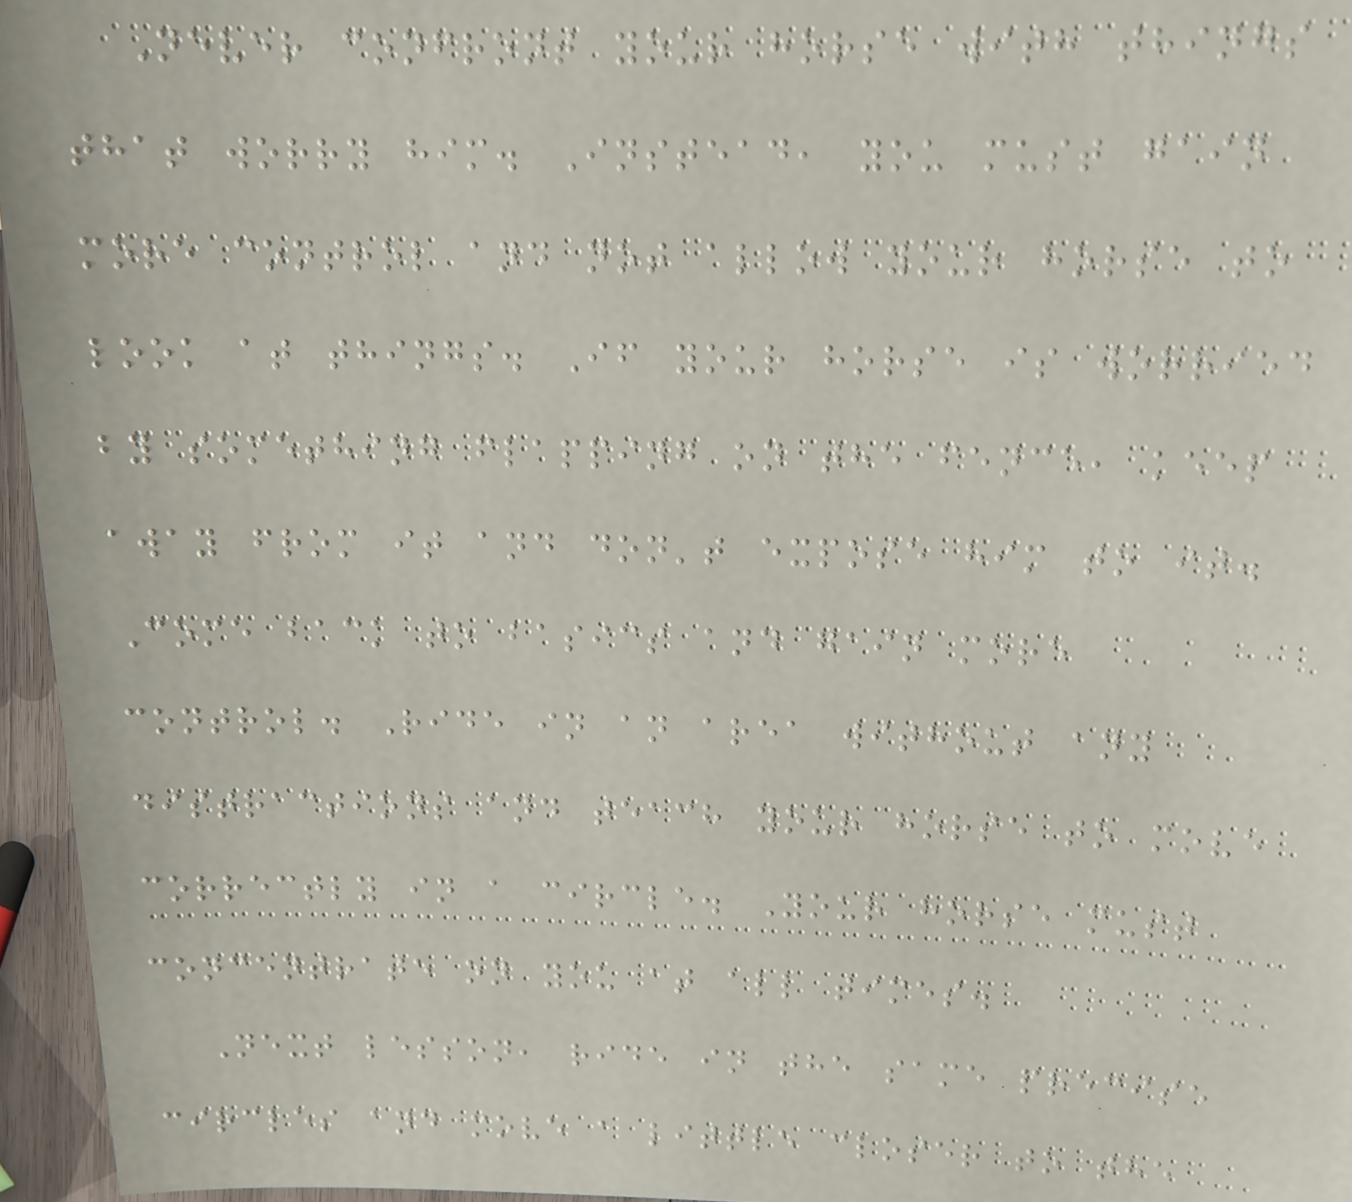Never confront your horse with things
that worry him. Instead, you must gain
more control and not allow your horse to
look at things. If your horse is worried
by something flapping on the fence, keep
away from it and don't expose him to it.
Come back to basics and gain more
control. Ride in an area without any
distractions and teach your horse to move
correctly in a circle. Your horse must
concentrate on you at all times.
Next lesson, ride in the same precise
circles and move a little closer to the
